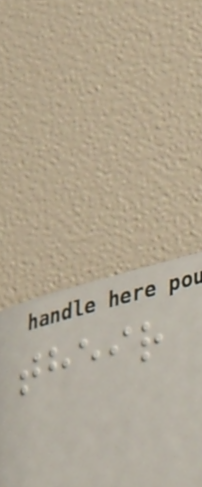their
